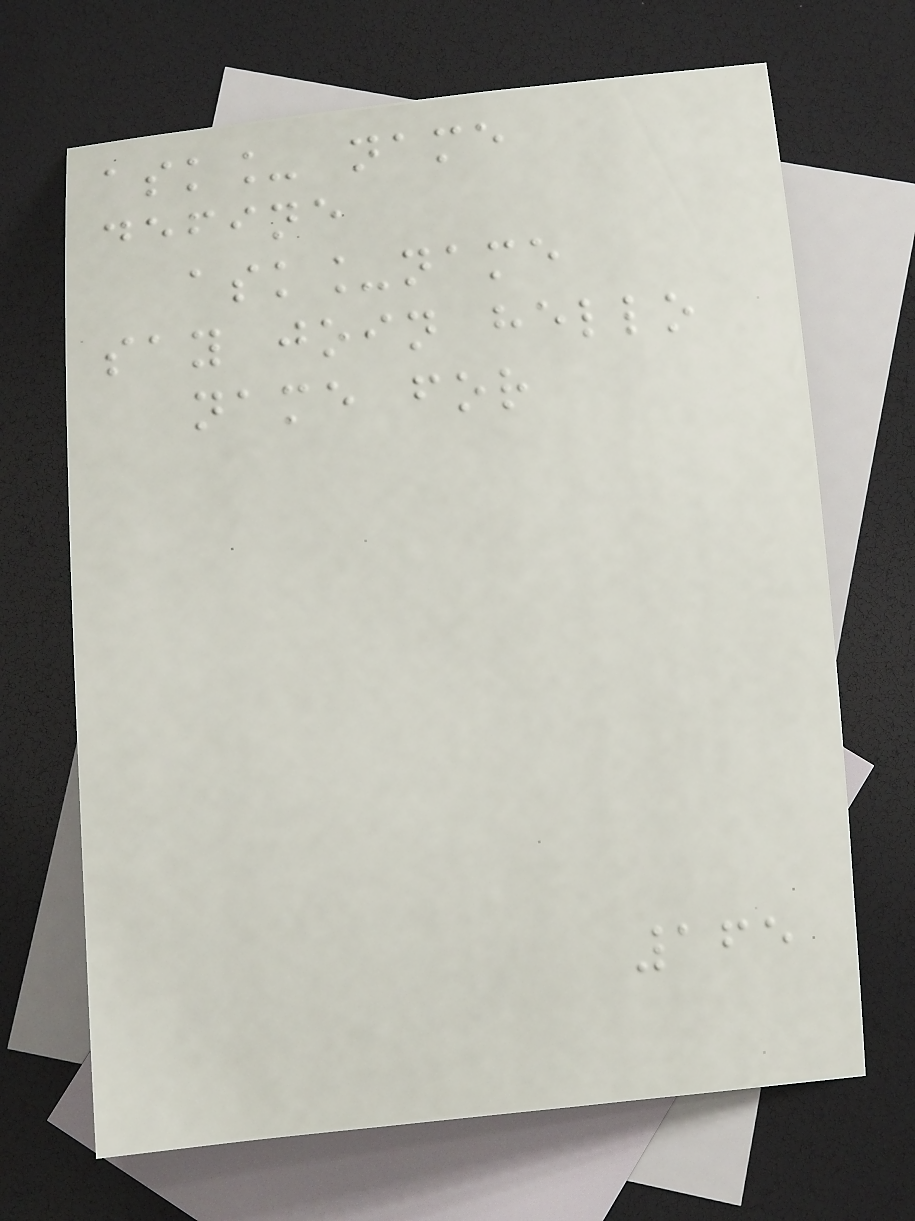ask_ name
define
ask_name
say join hello
name for
165
